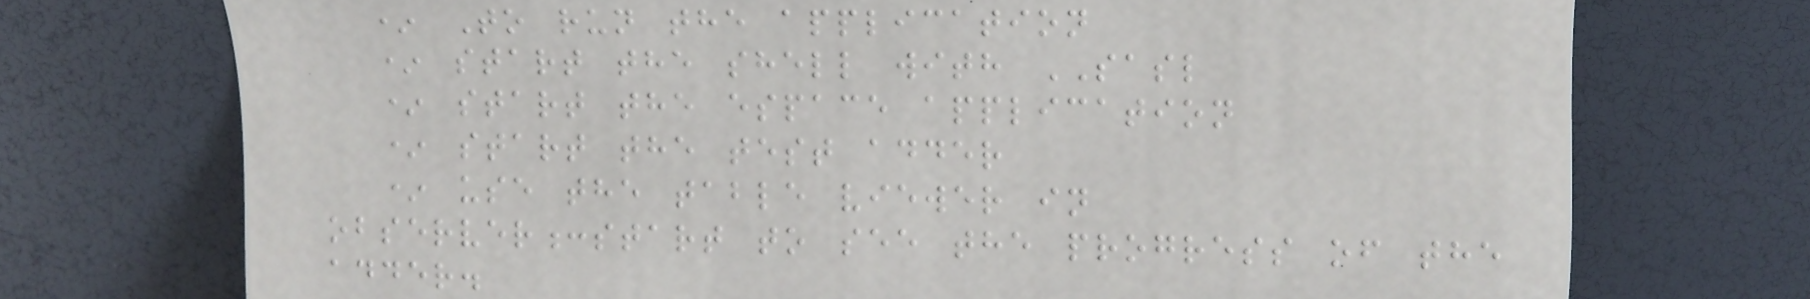* To run the application
* start the shell with SASL
* start the espace application
* start the test adder
* use the table viewer in
observer:start to see the progress of the
adder.
